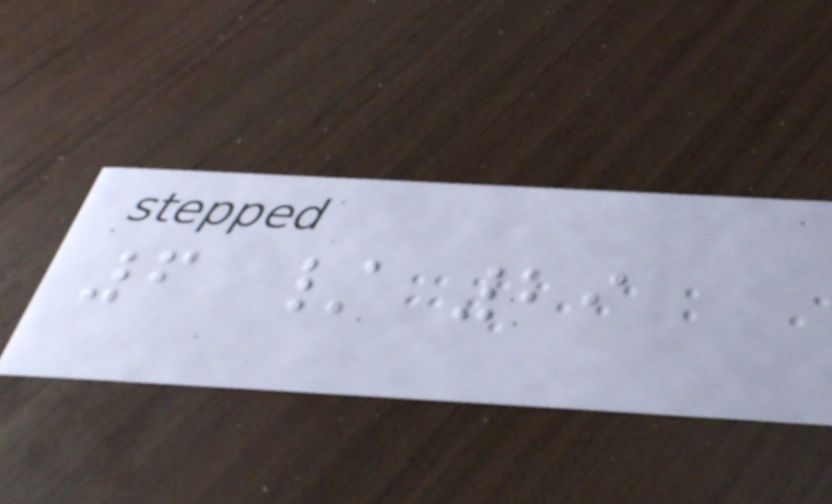6 / 29
